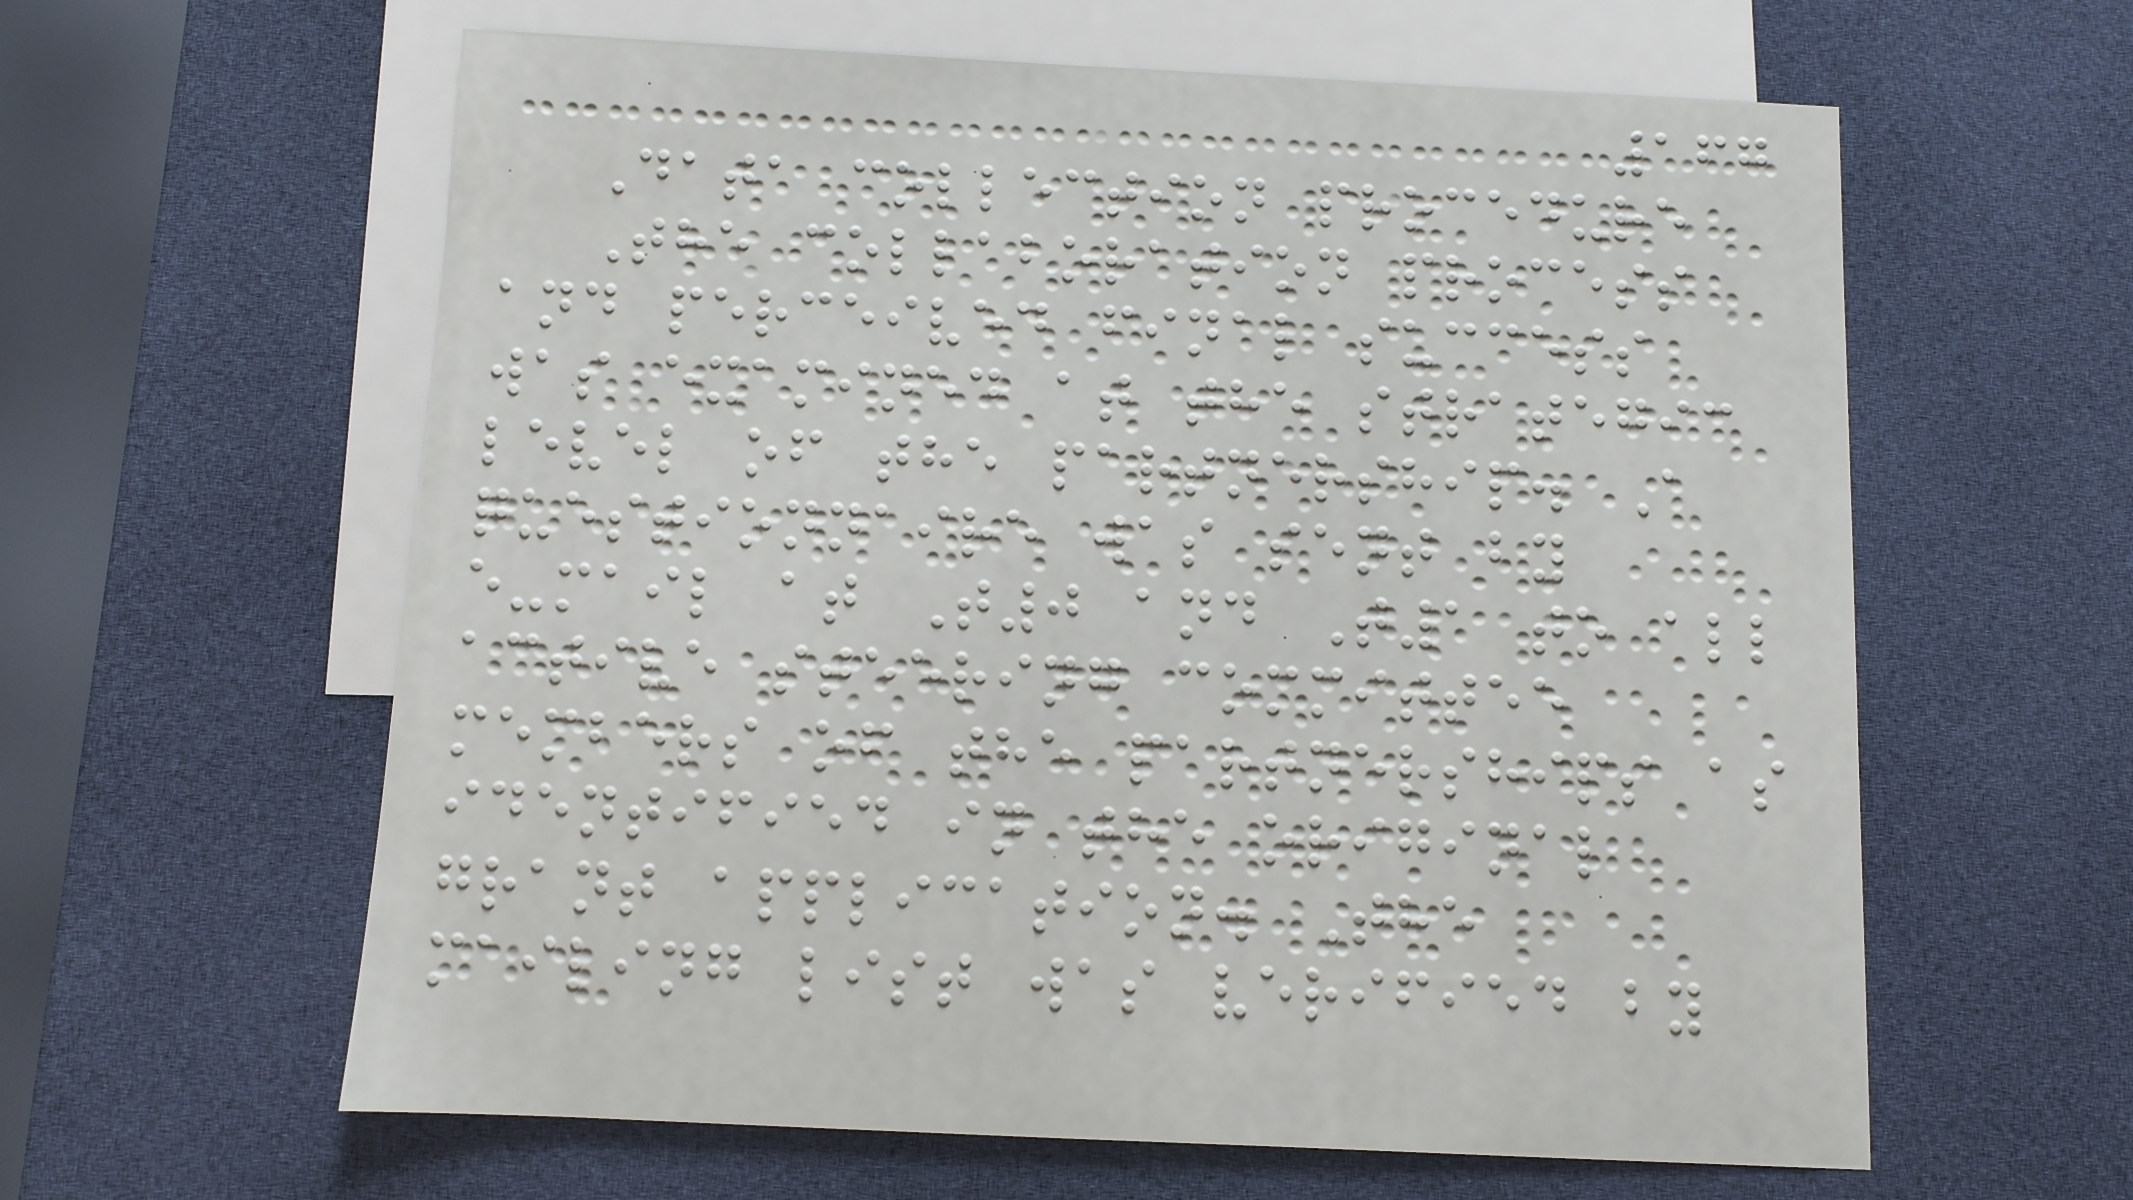167
Data collection procedure
The collaboration process
and perceived final success
was examined at the strategic
level of the partnership. A
questionnaire was sent by
e-mail at T0 and T1 to all
active steering committee
members of the partnerships as
identified in the original
grant application. The
mailing list was verified by
